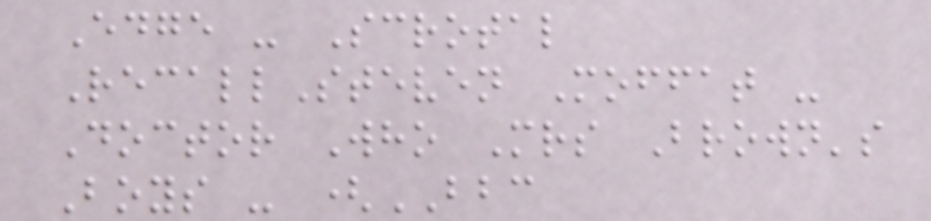Edge - Scrotal
RecallSteven Moffat -
Doctor Who Mrs Brown's
Boys - (BBC
